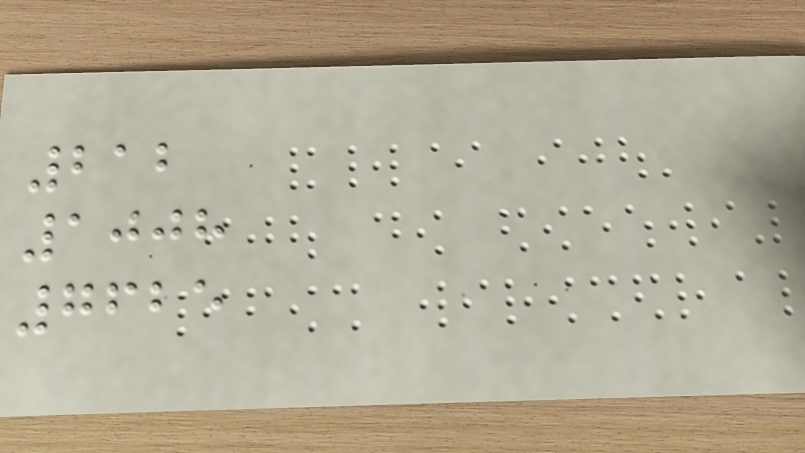212
1008
7625
